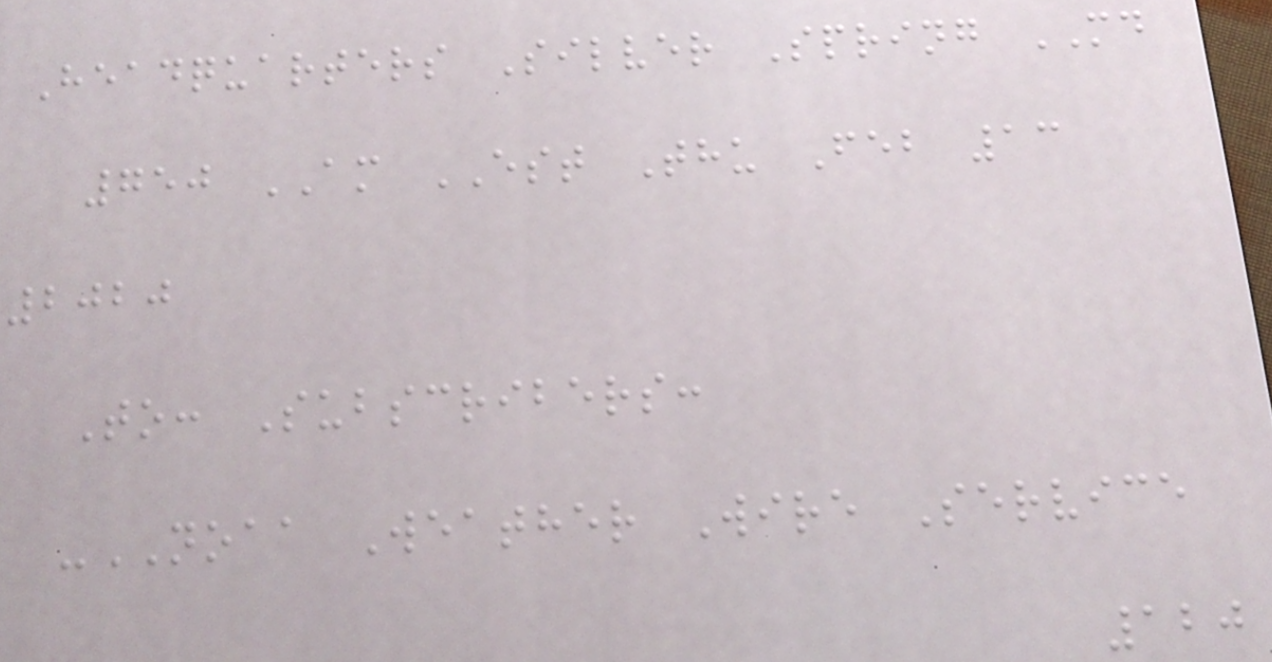Headquarters Silver Spring MD
750 AM EST Thu Feb 13
2020
To: Subscribers:
-NOAA Weather Wire Service
120
